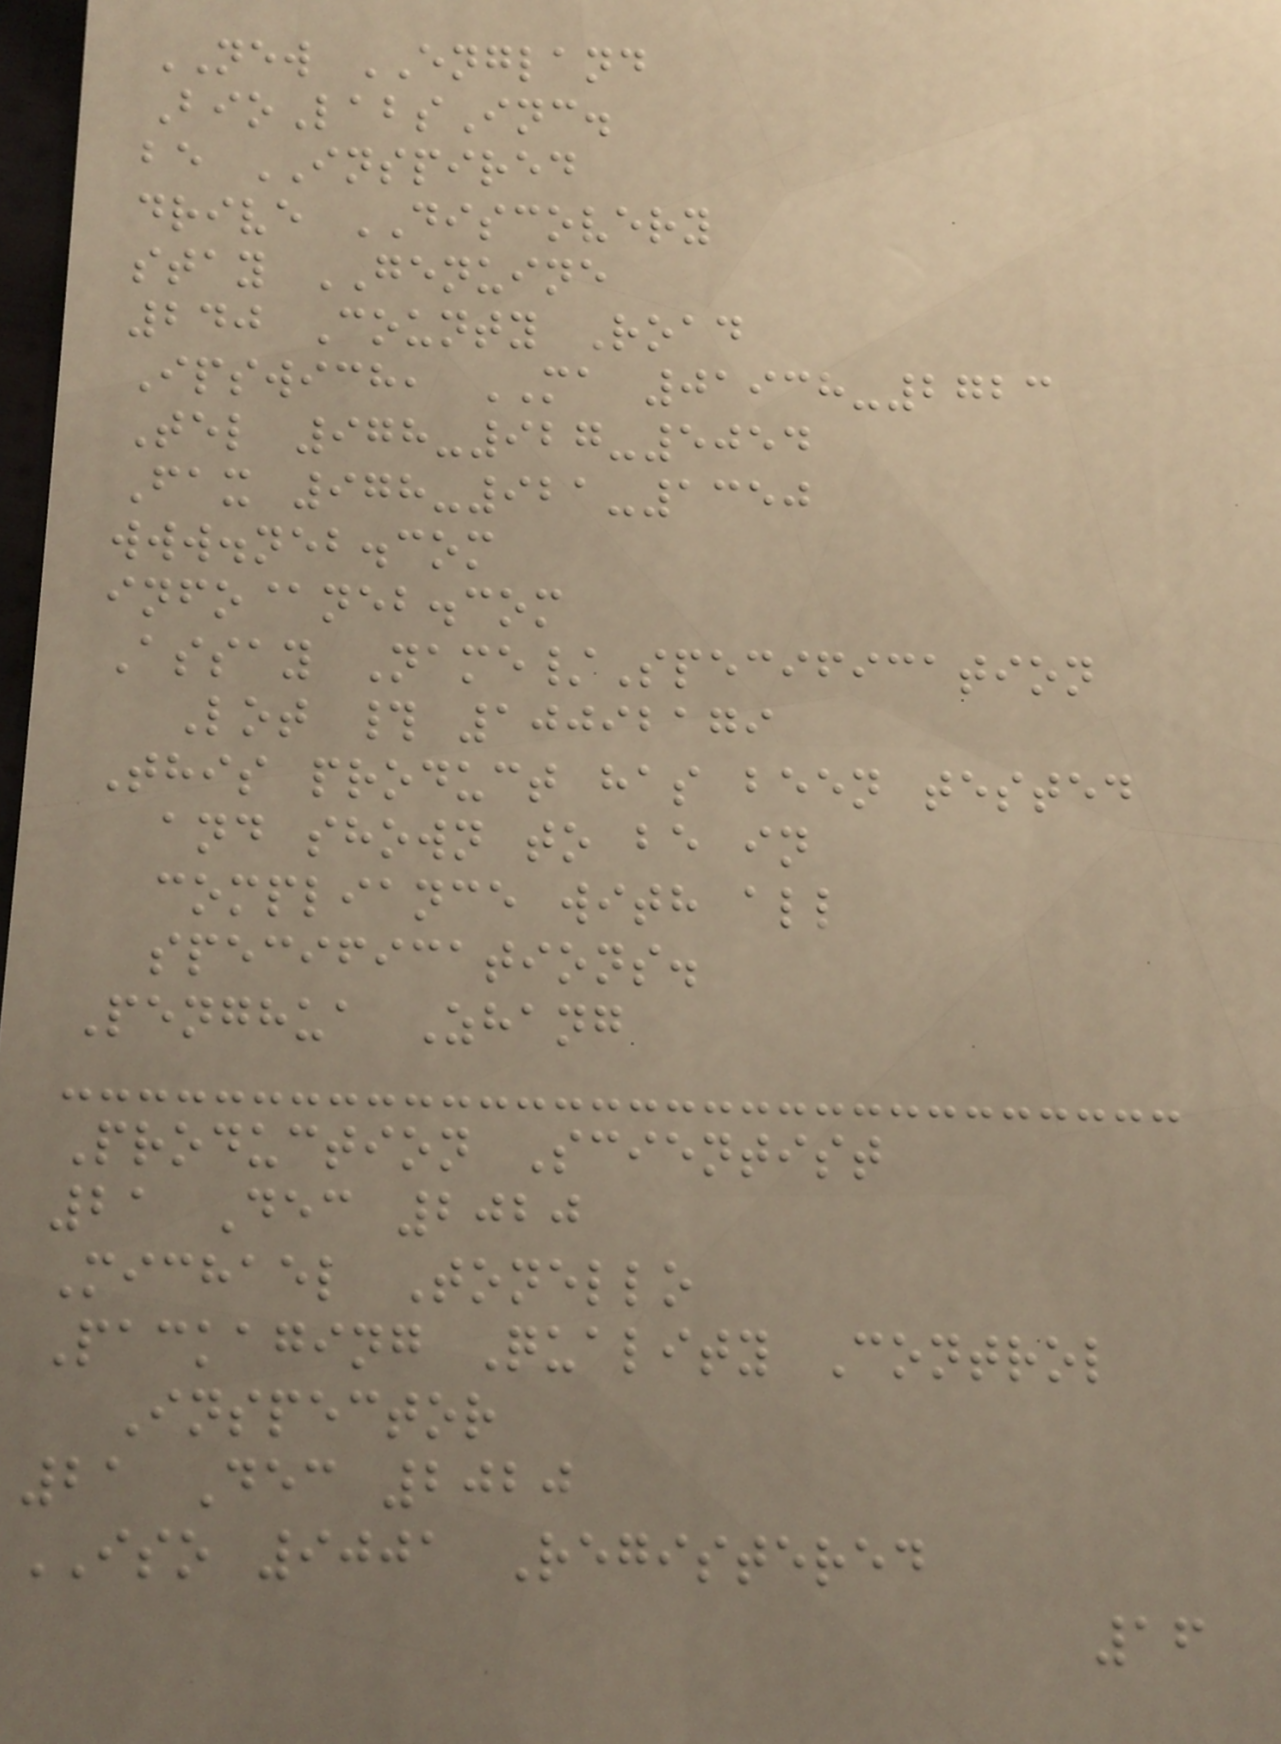NEW ENGLAND
BioLabsInc.
be INSPIRED
drive DISCOVERY
stay GENUINE
240 County Road
Ipswich, MA 01938-2723
Tel 978-927-5054
Fax 978-921-1350
www.neb.com
info@neb.com
Assay Name/Specification
Lot # 10092179
This product has been tested
and shown to be in
compliance with all
specifications.
Penghua Zhang
Production Scientist
21 Dec 2020
Michael Tonello
Packaging Quality Control
Inspector
21 Dec 2020
ISO 9001 Registered
16
